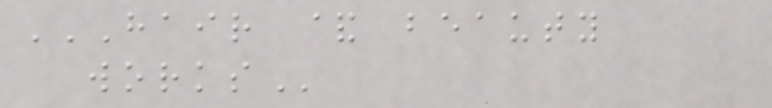HAIR & BEAUTY
WORKS
